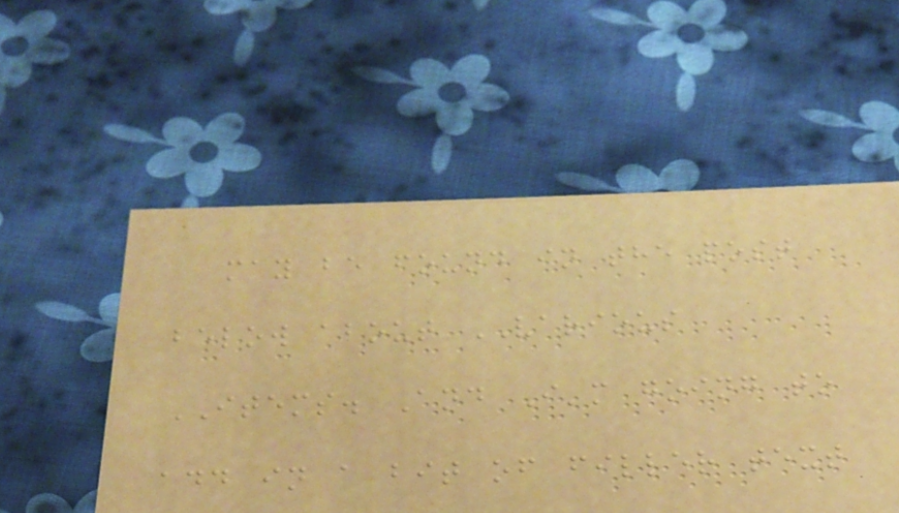may be found in the post
below about VARIOUS
ITEMS. And I'm going to
add in a bit of filler text
